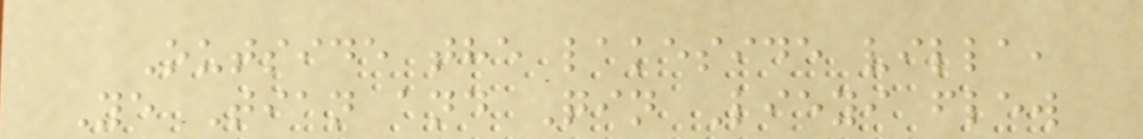Outside the lakeside villa,
Ye Tian and Qin Lieyi flew
